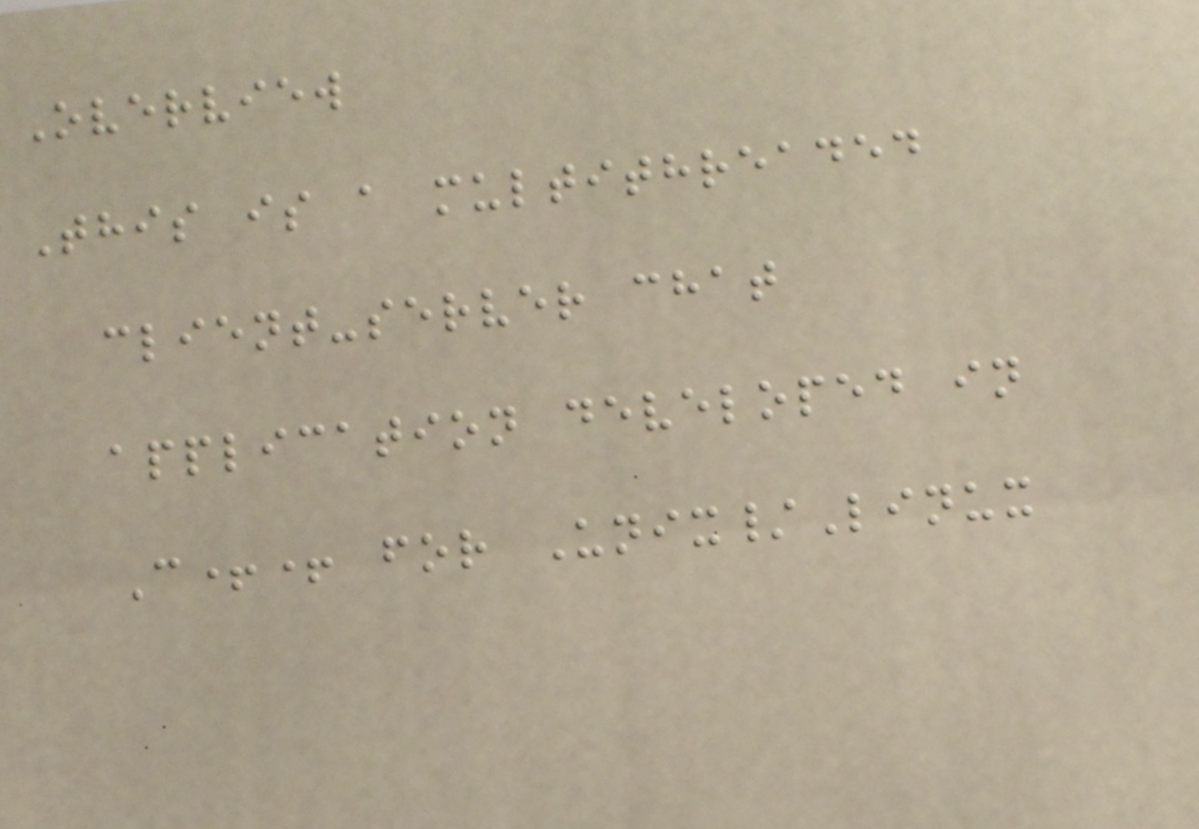Overview
This is a multithreaded
client-server chat
application developed in
C++ for Unix/Linux
